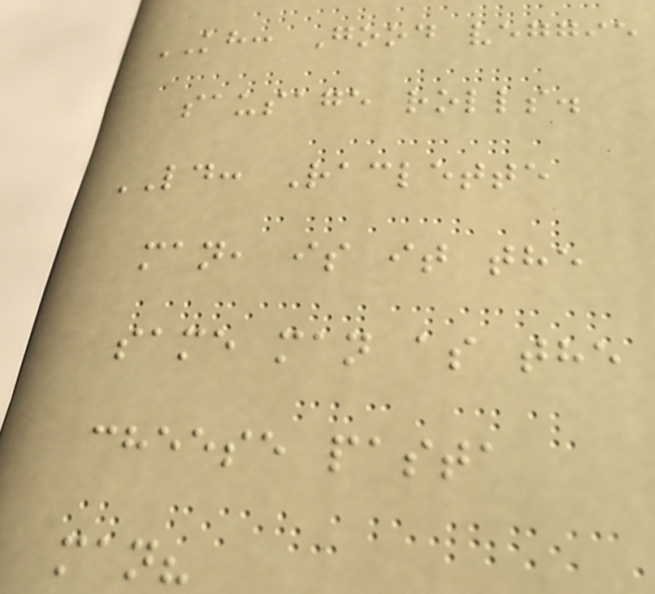KH: Good veggie
sausage rolls.
LD: Raclette
man, is it the
same man as the
cheese pasta
man?
